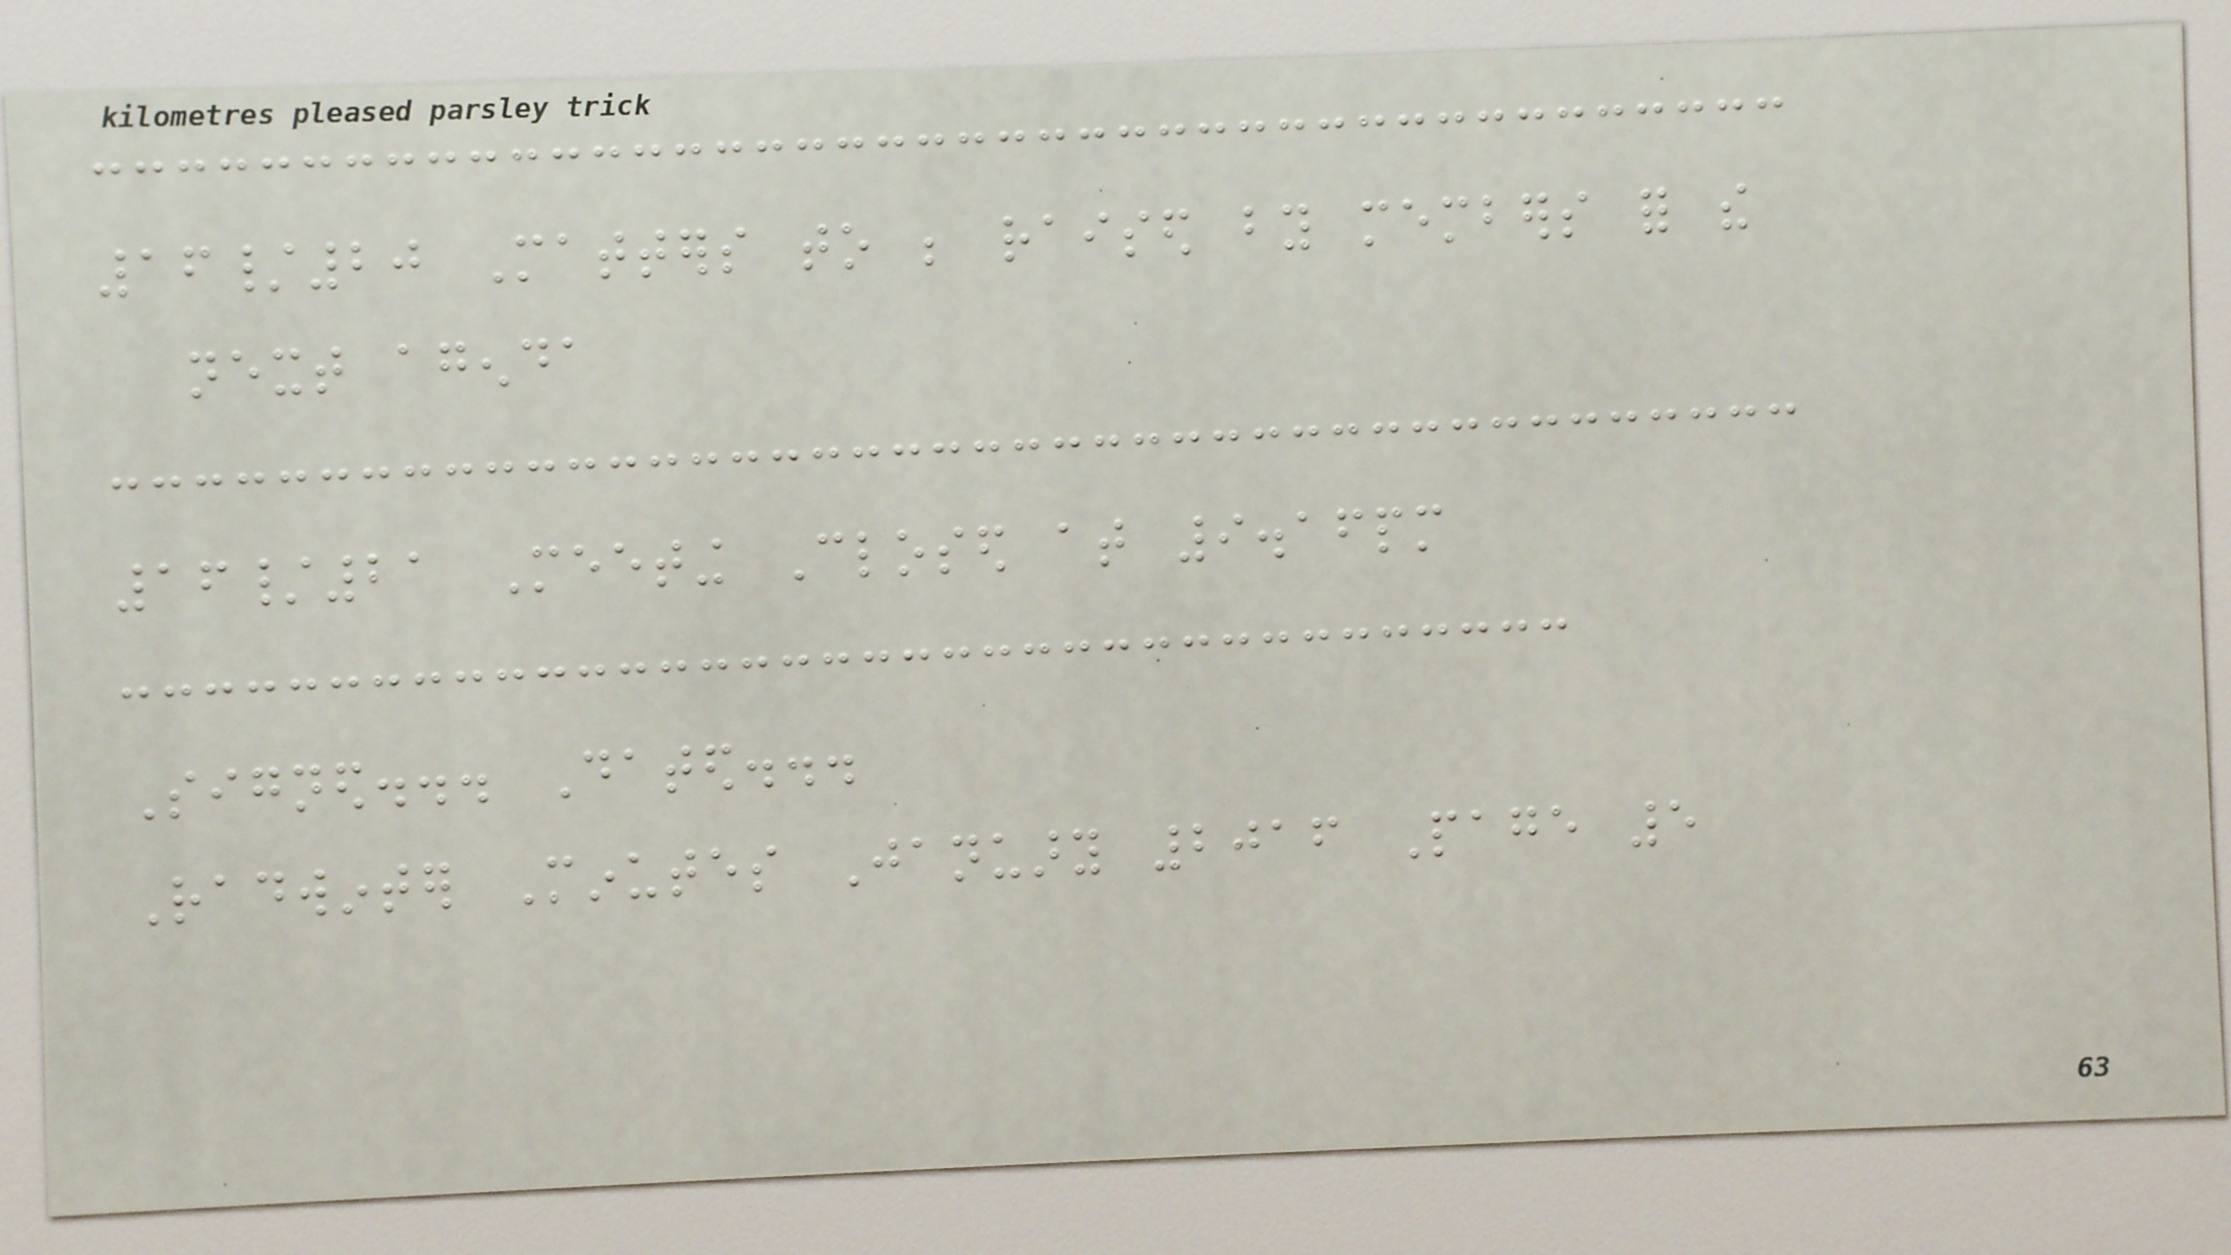16/20 Matters to be raised by members for the
next agenda
16/21 Meeting Closed at 9.16pm
Signed... Dated...
Radwinter Minutes January 2016 Page 5
